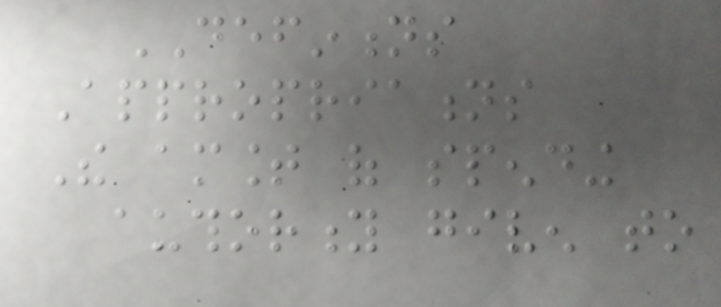DEFINTIONS
Appropriations
The amount of spending
authority given to
